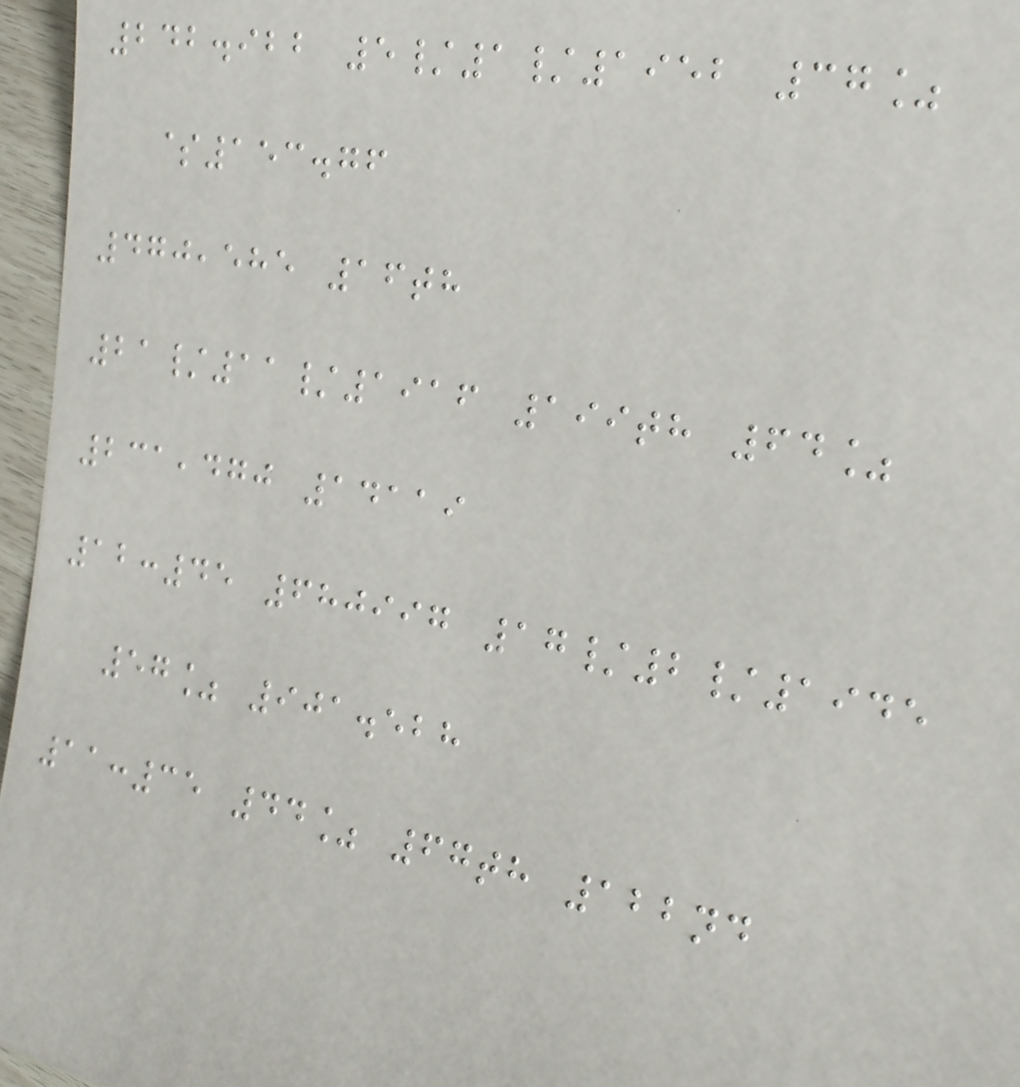242.922 5/1/1952 37%
$153.76
470,585 16th
21/11/1916 199th 64%
231,470 14119
12:45 680997 17/2/1945
57% 901.528
11:35 44% 67th 122nd
